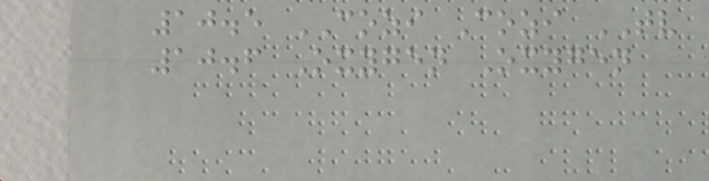10.5 COZI Cozi TV
10.6 Oxygen Oxygen
